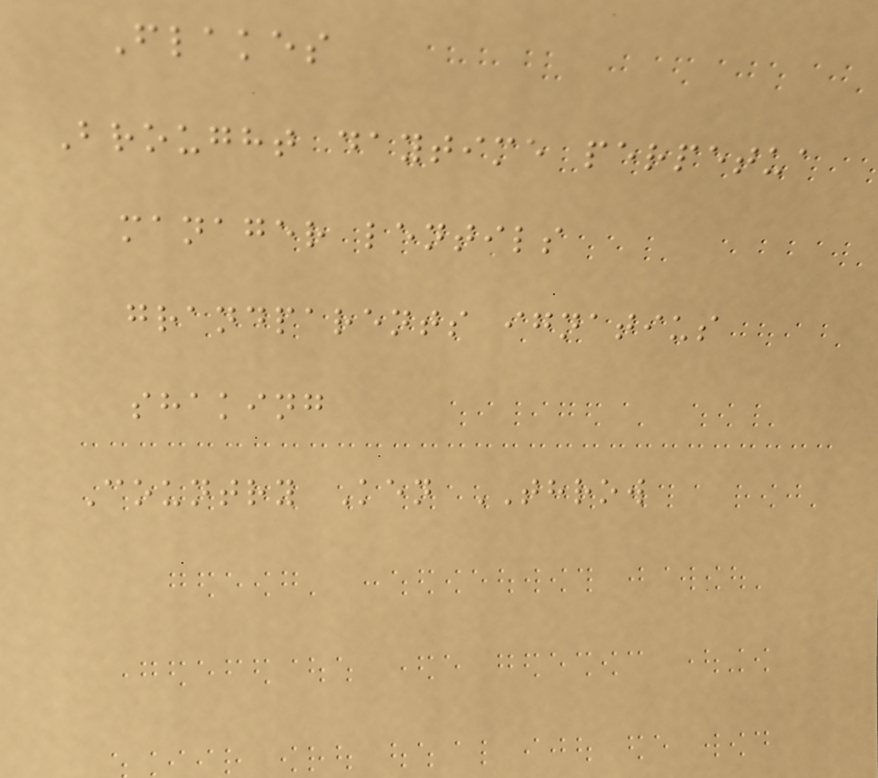Flakes
Brought daytime perpetua
manager lentils
grandparents ignatius
shaking
Country Ken THROW
